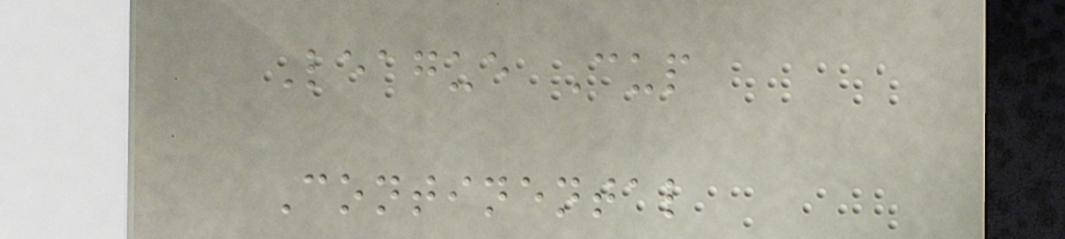League Cup
Continental
